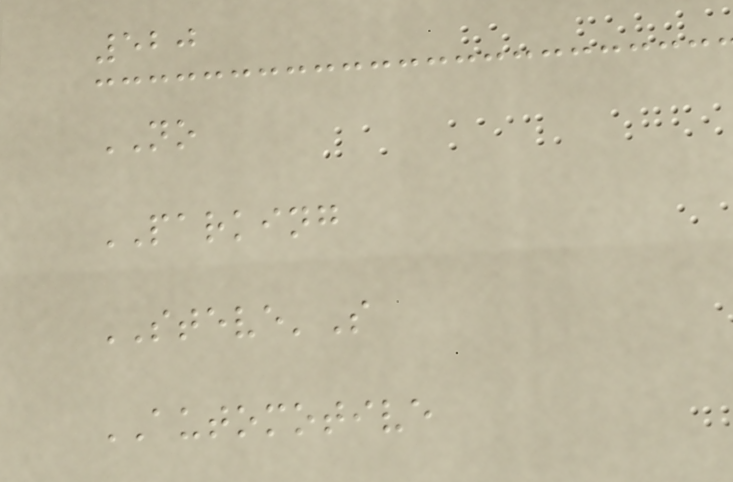520
NO
PARKING
STEVE'S
AUTOMOTIVE
